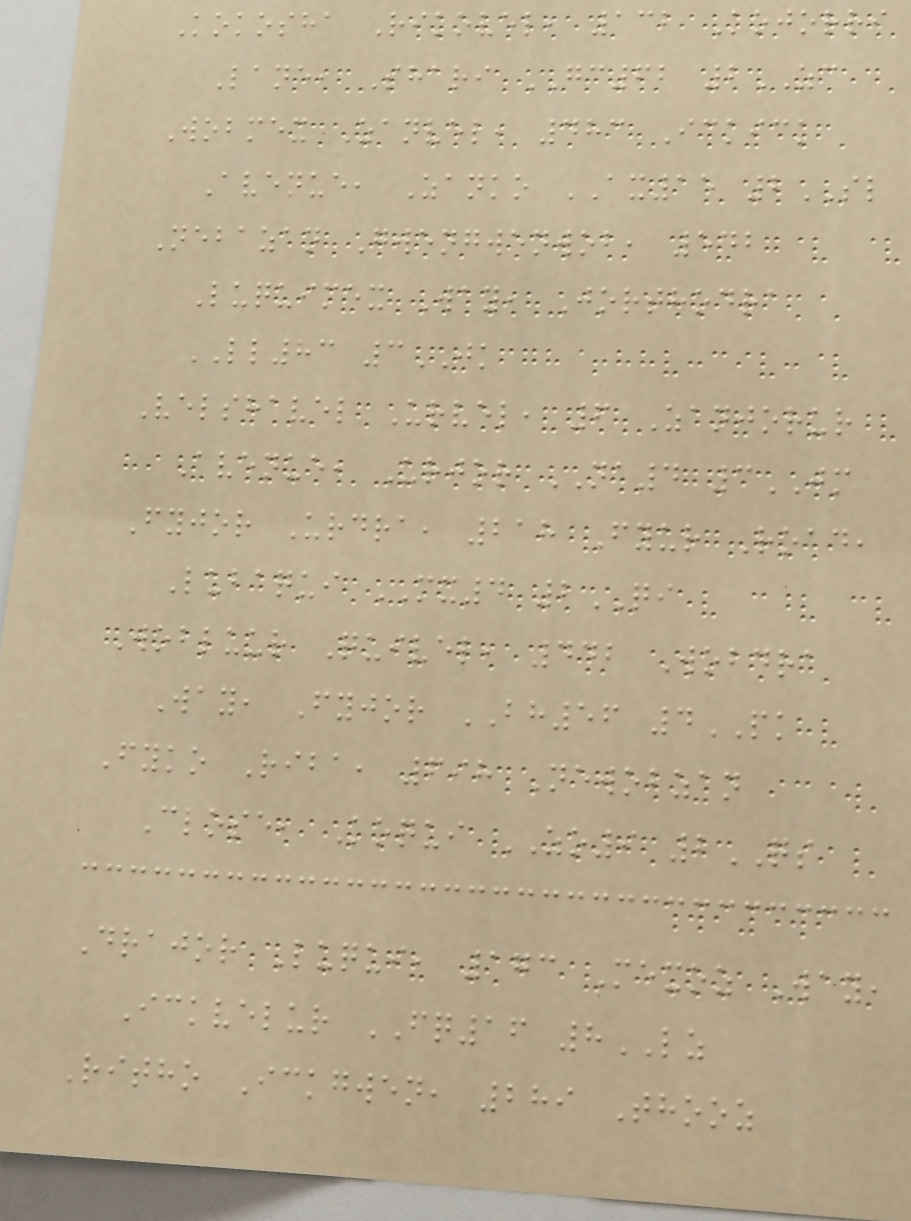Kokosha Rikovel, 132 Kojorri
Lane, Shari GC62 2ZC
Wobmex Zanvel, 483 Ickick
Avenue, Zanko AX15 2SL
Nebazan Gwengwenwob, 542
Luquimex Way, Jorthodra
LL83 3JK
Velshavel Urvel, 6 Zanjorur
Avenue, Urjor NA4 3JM
Fyjor Urdra, 218 Fyur Road,
Lubaqui MX4 2QI
Wobluur Quivel, 442 Wobdra
Way, Fyjor BH56 4PK
Fyko Riba, 698 Newobzan
Close, Koqui ZO9 2QS
Drajor Luqui, 173 Mexoz Way,
Ickvelur FQ16 8LZ
Ritho Ickgwen, 289 Thooz
